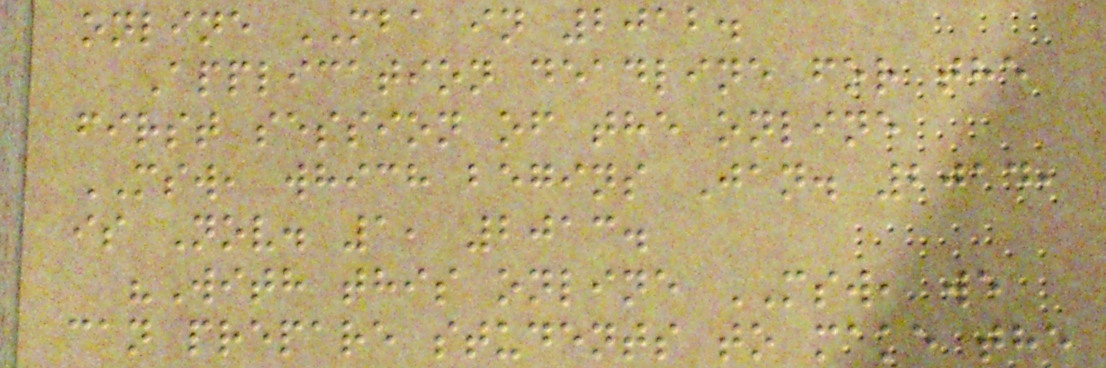online MBA in 2012.
Application deadline for the
first session of the online
MSW, which begins Jan. 2014,
is Nov. 1, 2013.
"With this online MSW, we
can prepare students to make the
